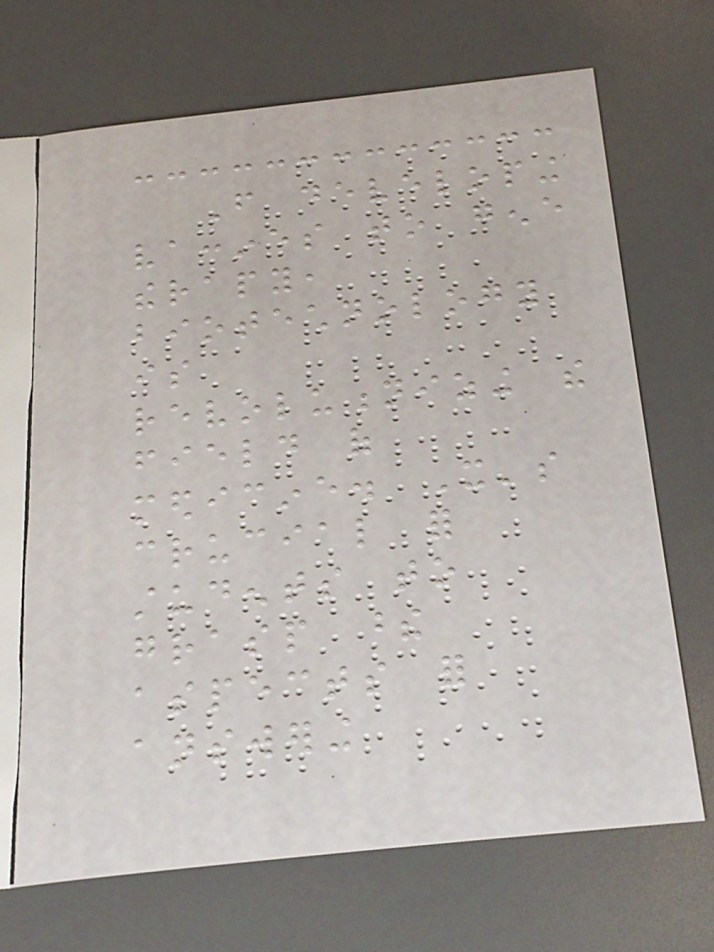From developing
vaccines to gene
therapy,
biotechnology
is
revolutionizing the
field of
medicine. It's
crucial for
students to
grasp these
aspects for
answering
